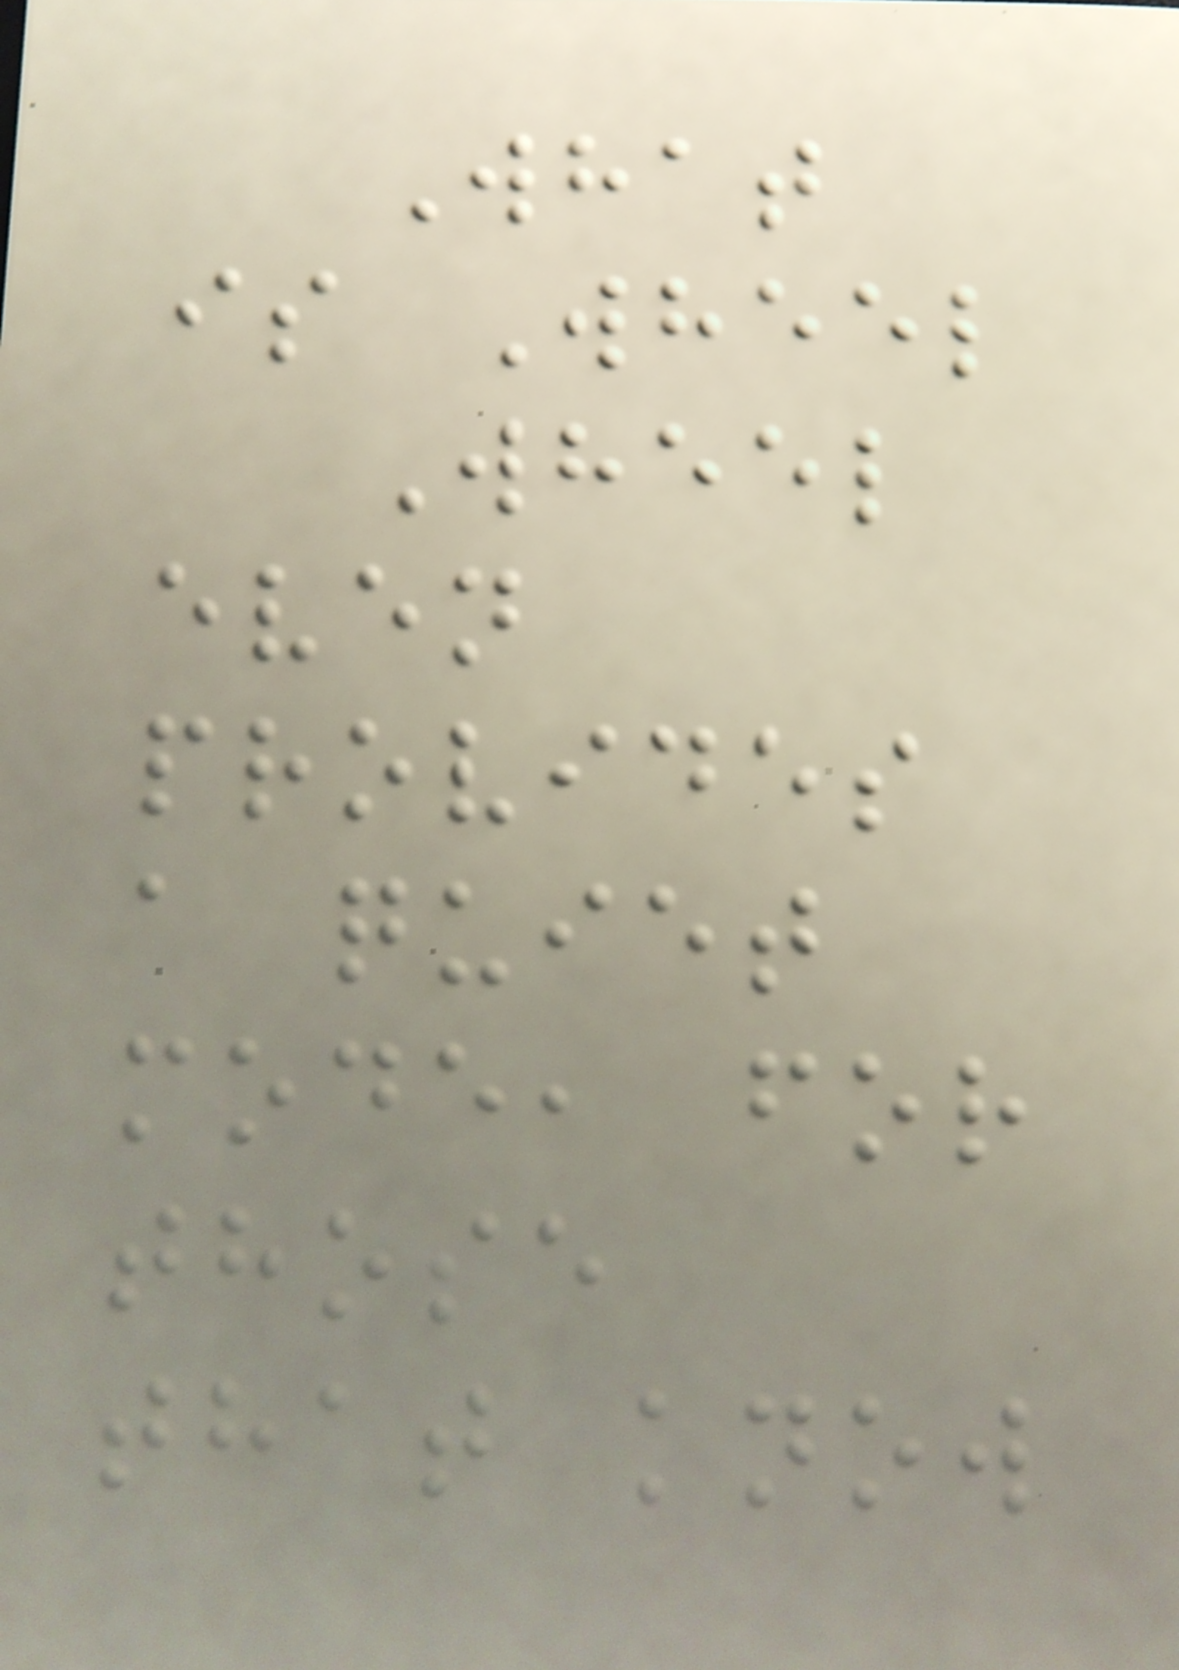What
is Wheel
Wheel
even
provides
a quiet
mode, for
those
that know
